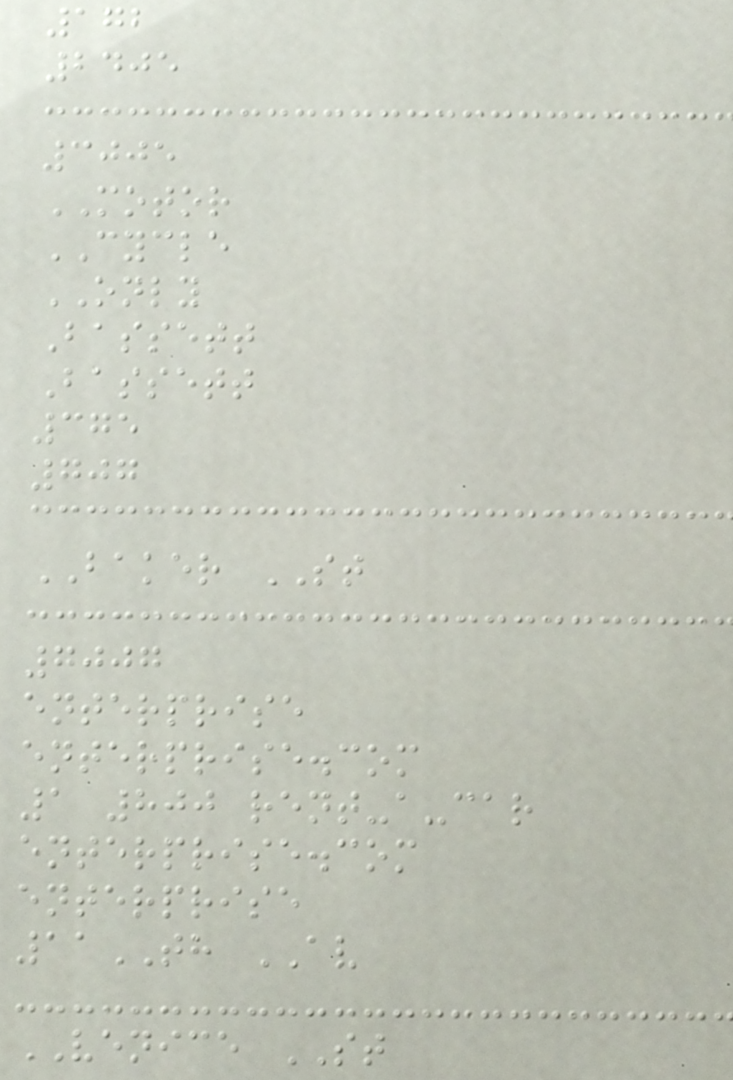172
2405
3005
MOTOR
CYCLE
ONLY
Bassett
Bassett
375
707
BAKER ST
7007
enterprise
enterprise.com
1 800 rent-a-car
enterprise.com
enterprise
11TH AV
VENICE ST
